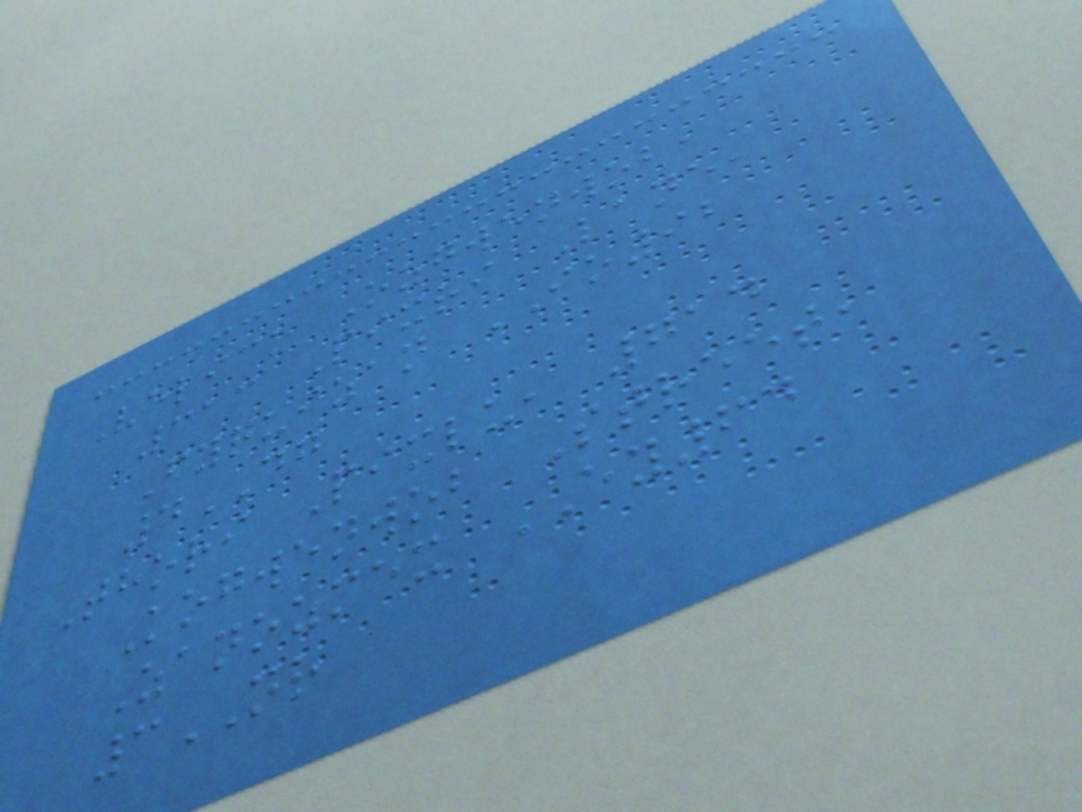Velick Ozgwenwob,
313 Pixri Lane,
Fyquizan IO92
4DG
Thori Pixlu, 714
Kogwenwob Street,
Zanozmex EY64
3NR
